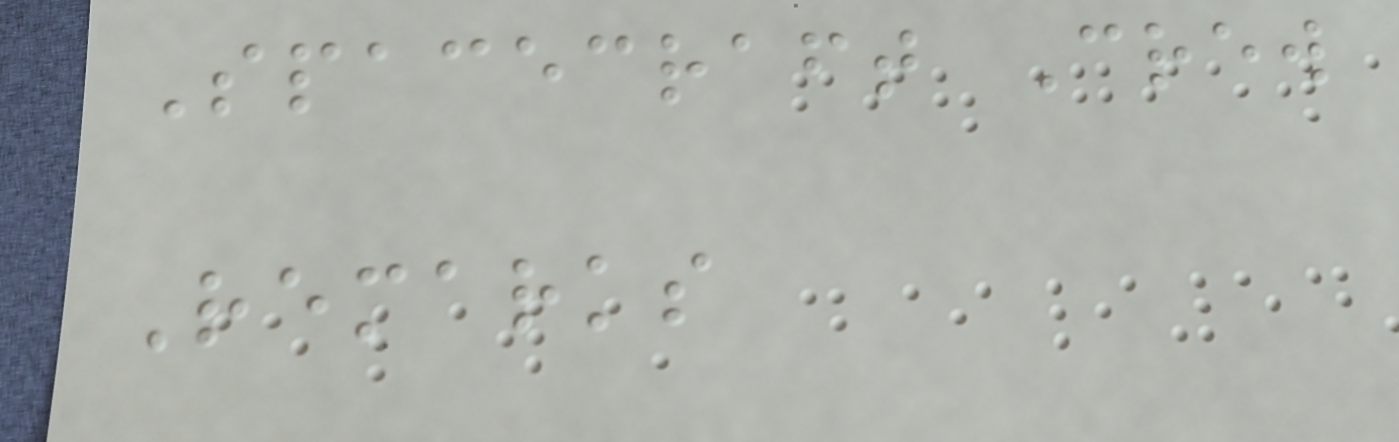Spacecraft Crew
Remarks
